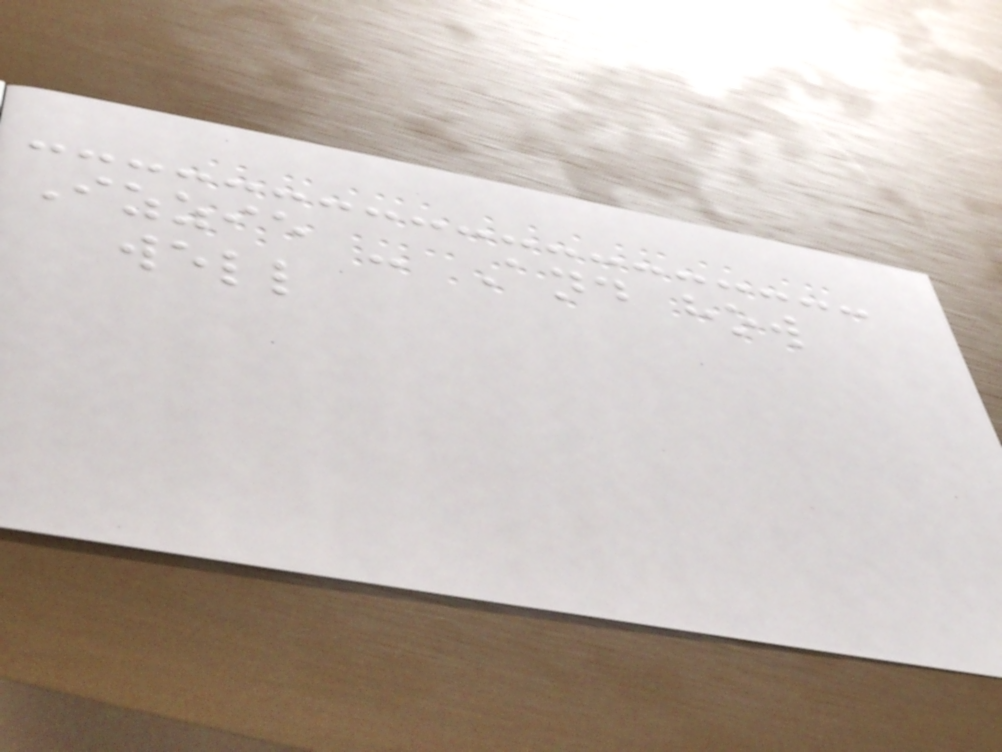Izzie - And how
well
